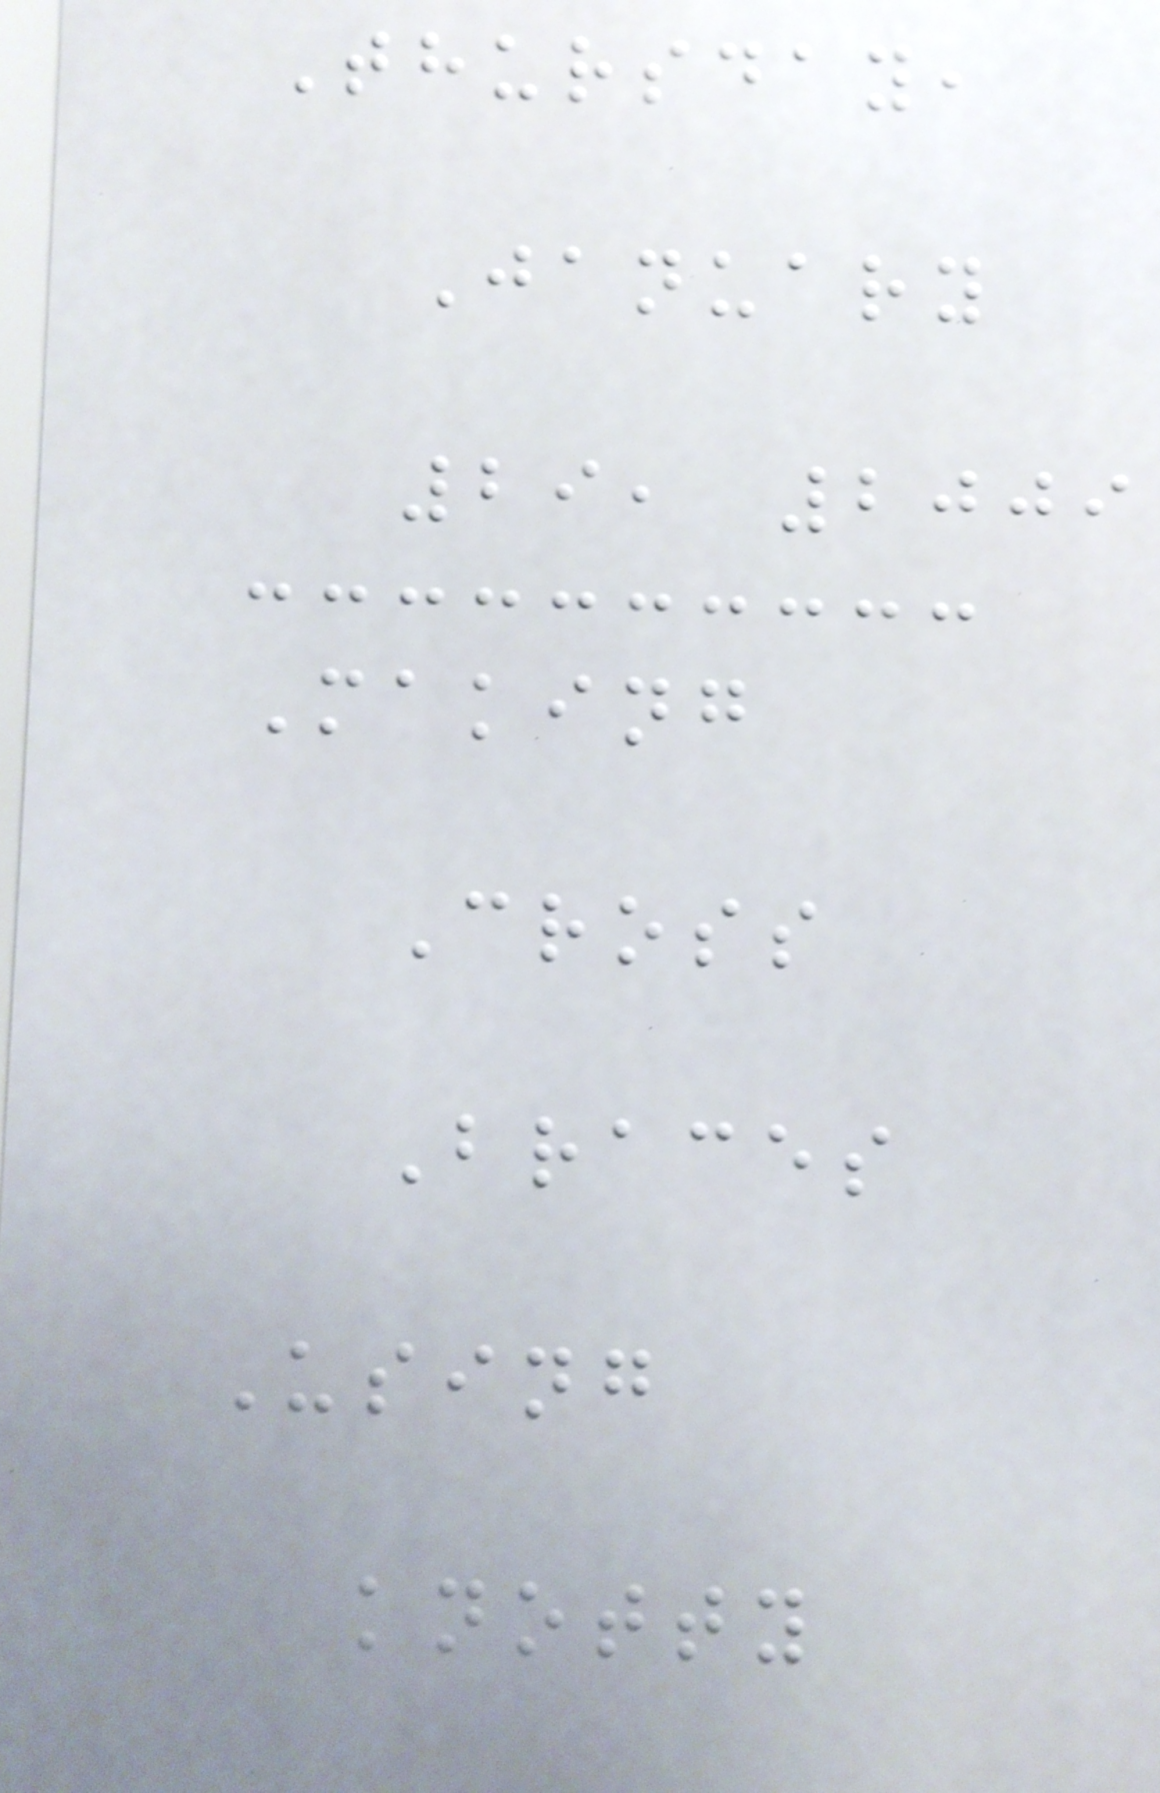Thursday,
January
29, 2009
Making
Cross
Braces
Using
knotty
